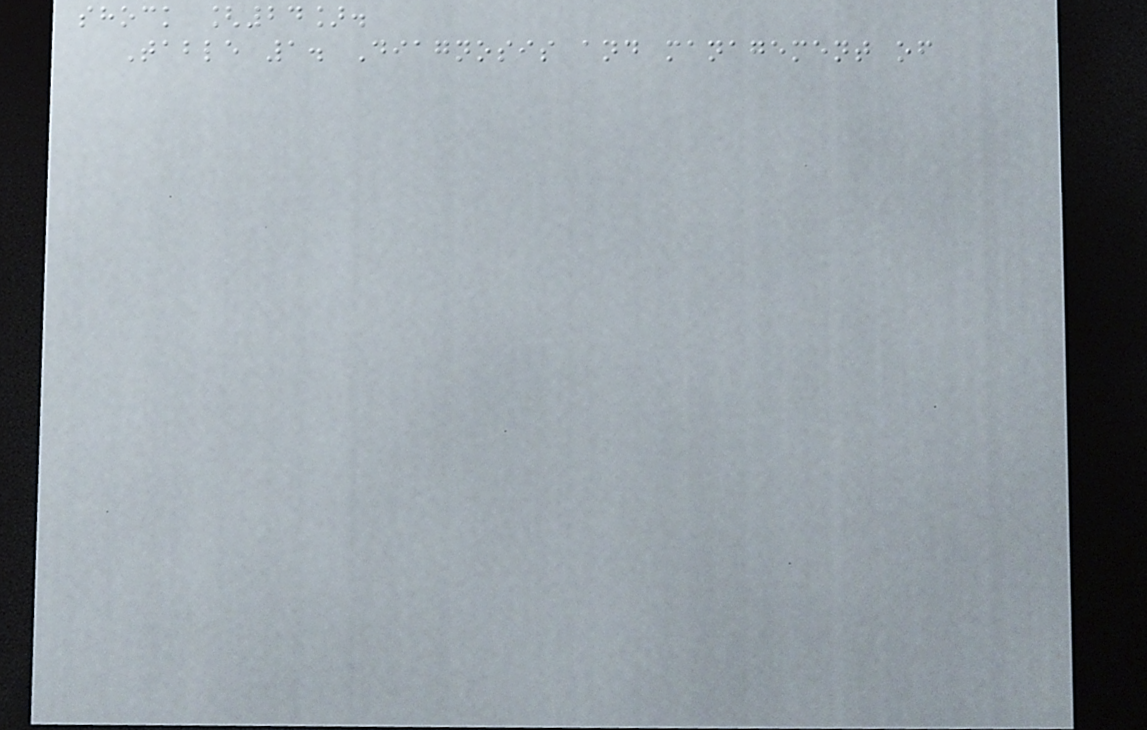shock [24].
Table 1. Diagnosis and management of
